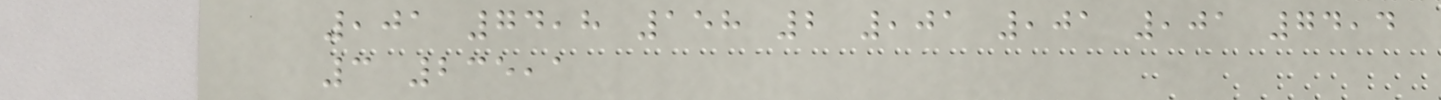,01 74,8 158 2 ,01 ,01 ,01 74,4
3 235,1
